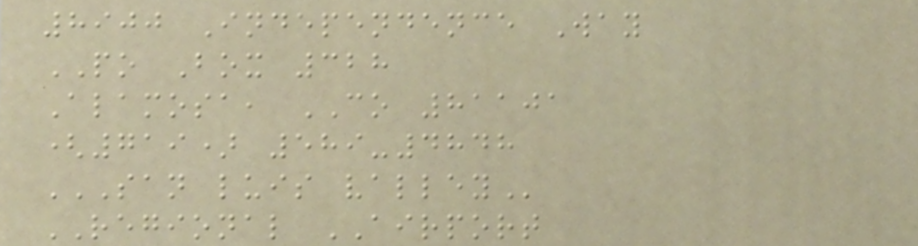8900 Independence Way
PO Box 328
Alamosa, CO 81101
(719) 589-4848
SAN LUIS VALLEY
REGIONAL AIRPORT
